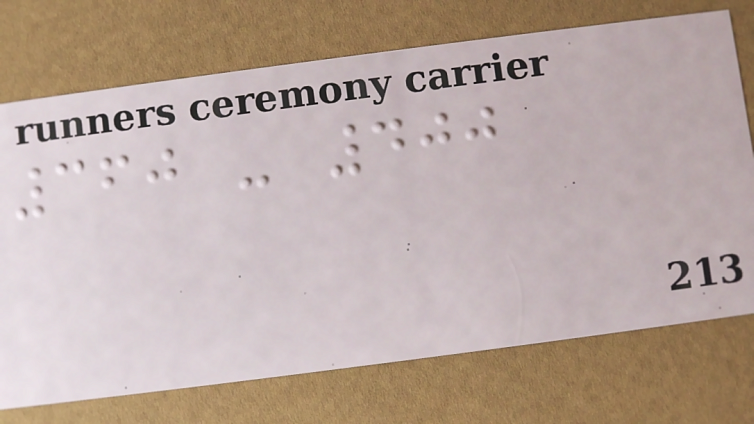360 - 400
